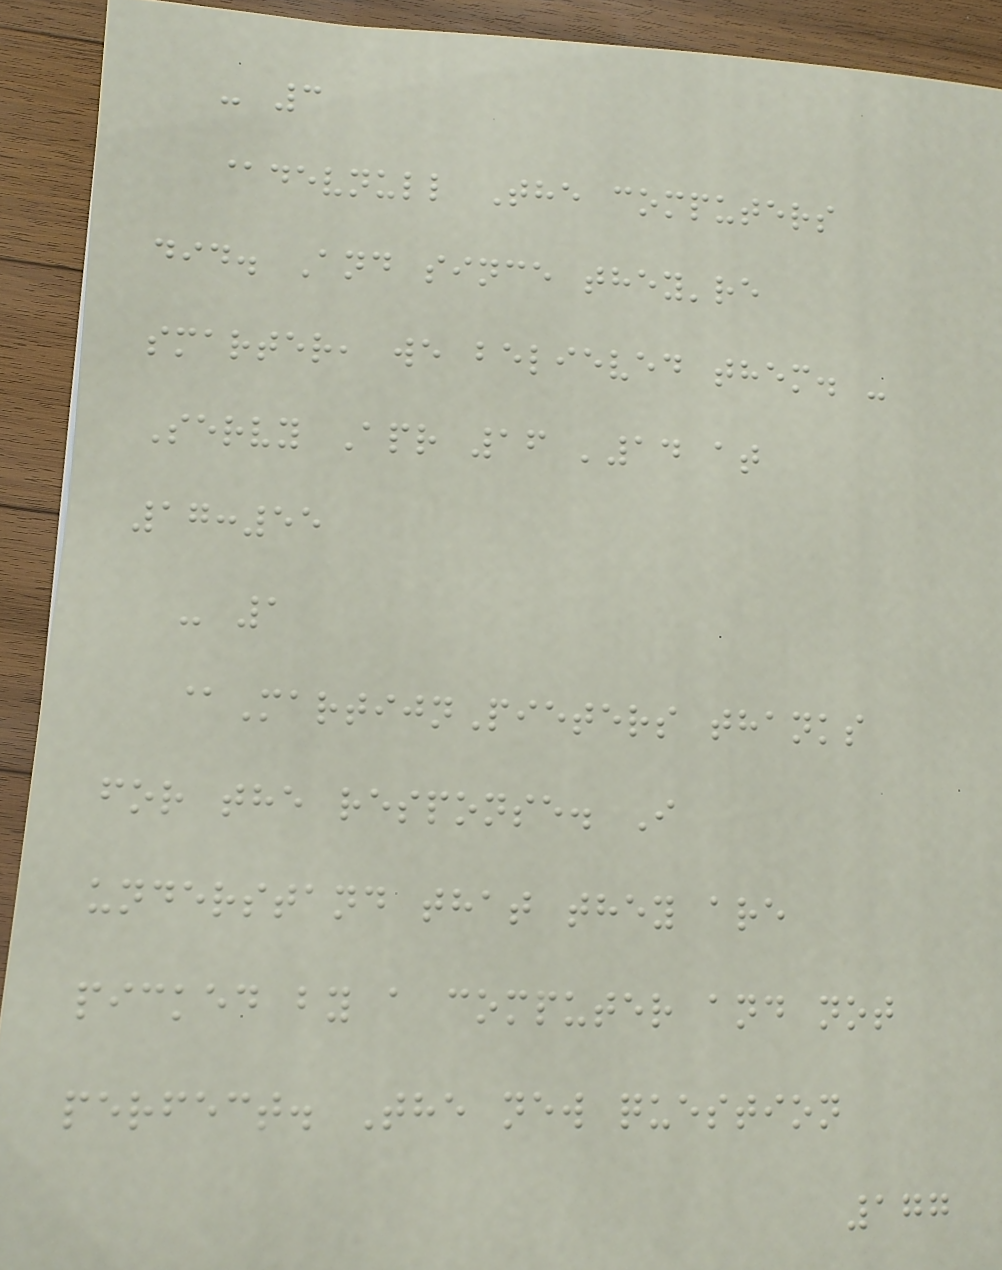- 3
@devnull The computers
did. And since they're
smarter, we believed them. -
Servy Apr 16 '14 at
17:55
- 1
@MartijnPieters thanks
for the response. I
understand that they are
picked by a computer and not
perfect. The new question
177
